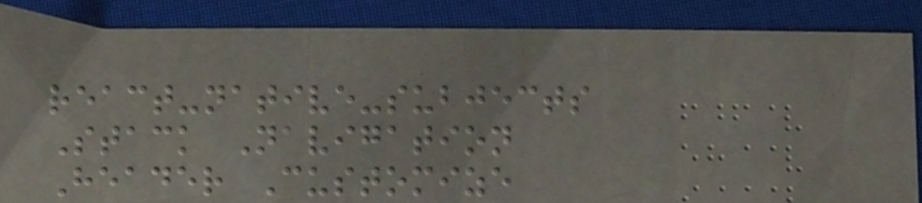react-native-subjects
Stack Navigation
Header Customize
